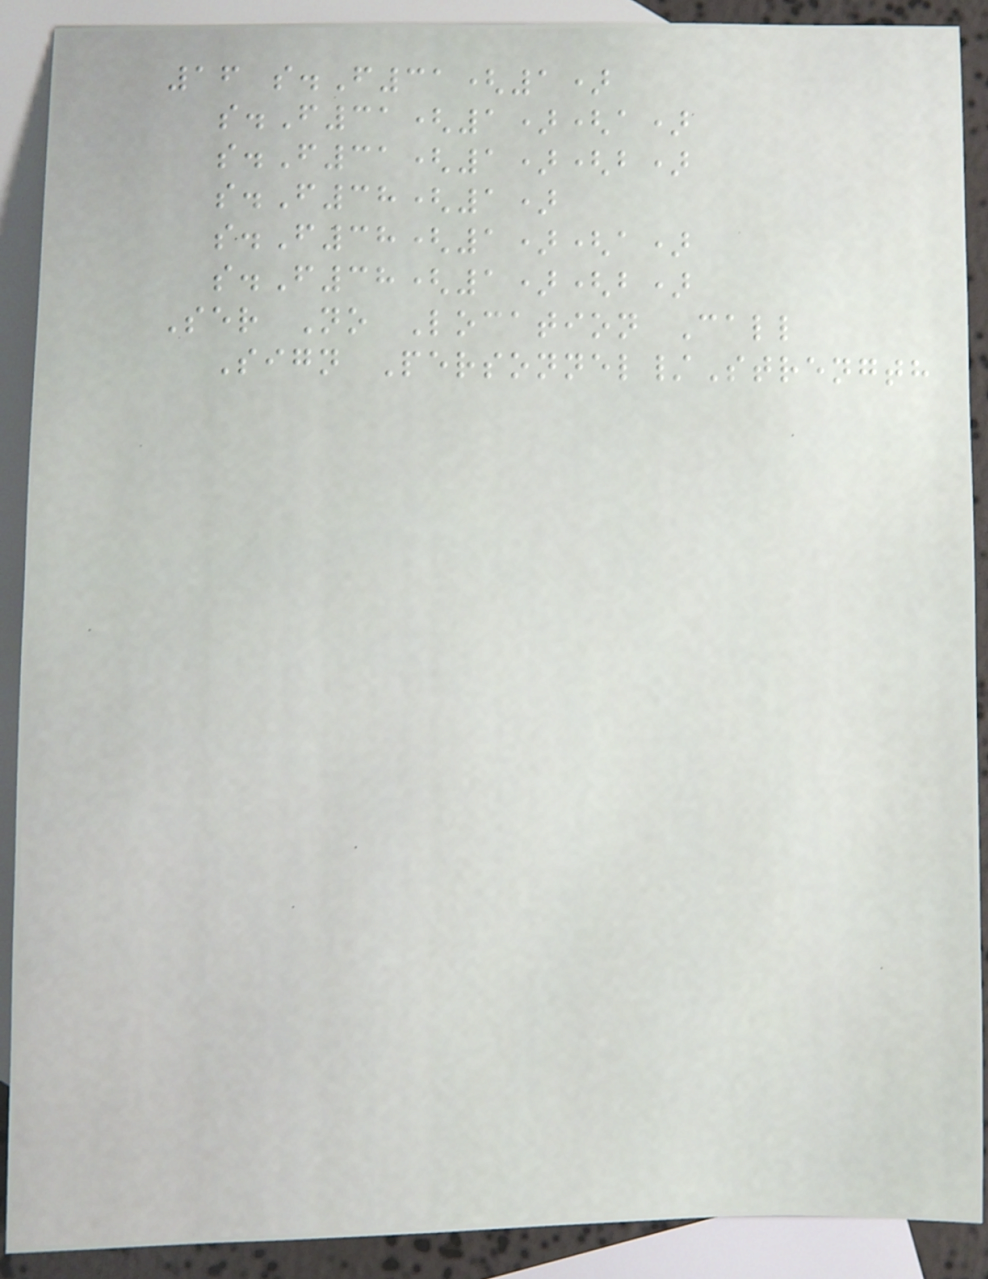16 s.F31(1)
s.F31(1)(a)
s.F31(1)(b)
s.F38(1)
s.F38(1)(a)
s.F38(1)(b)
Ser No Location Call
Sign Personnel/Strength
